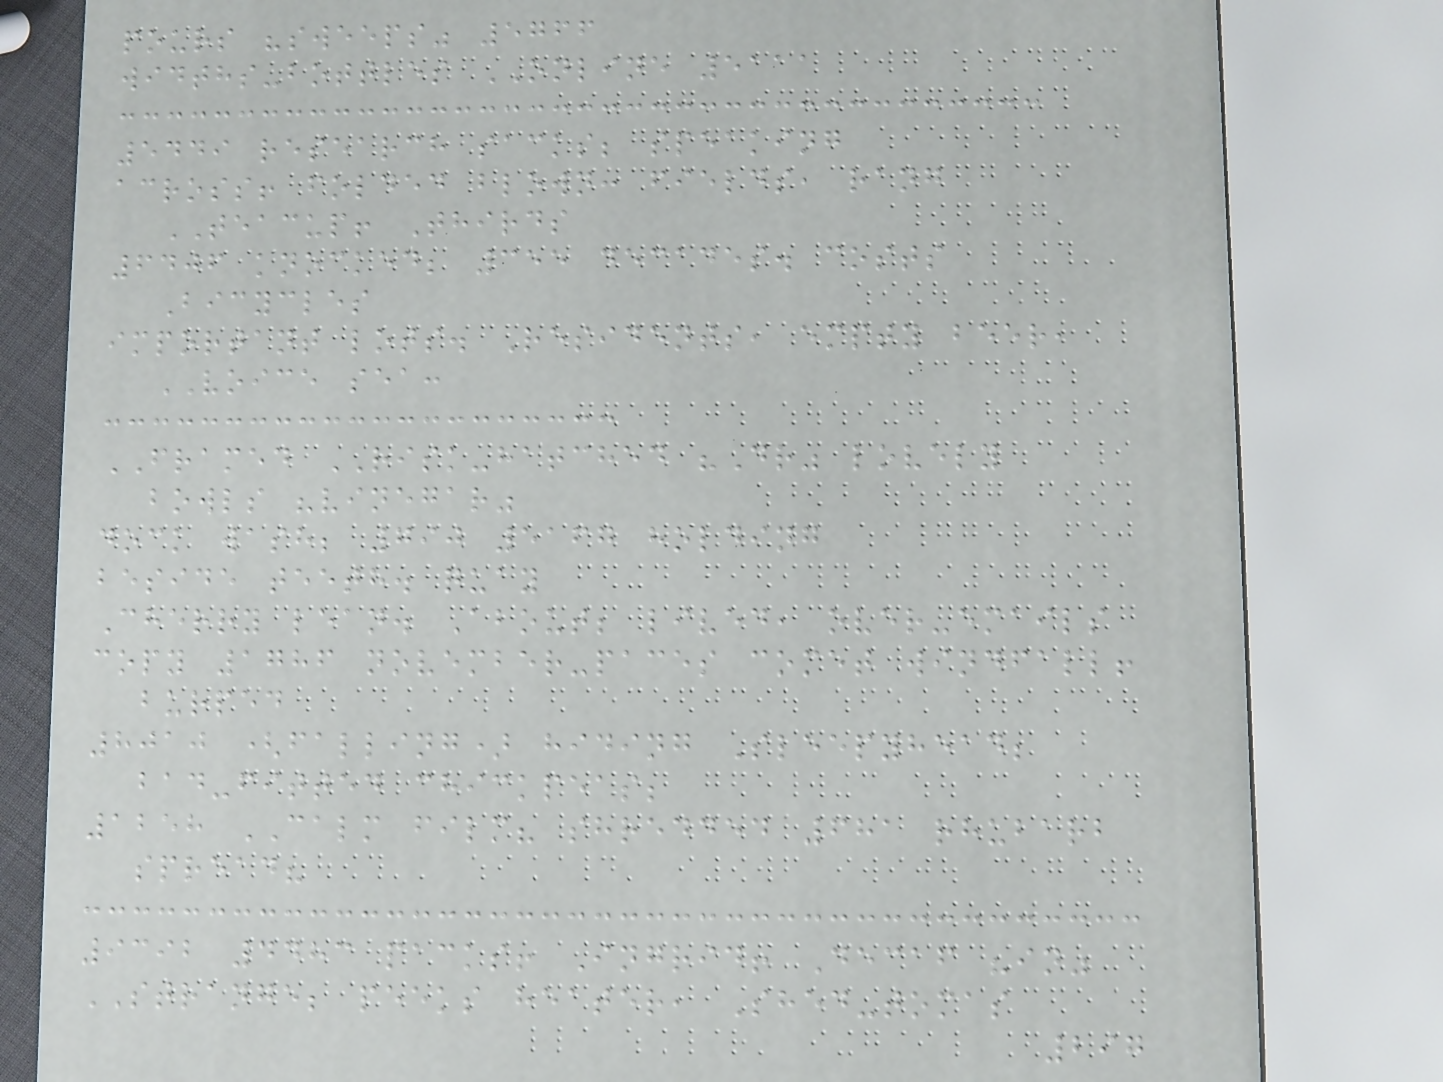pours "sweeps" 5766
widths-bottles ONLINE 5111
5449 research sacks; speaking
across! folded blown: fields, rang
TEACUP! Thirds
6406 knocked; 355 decades. costs
Bicycles
important lots. Residents, empty beer,
VOICE sea:
FRAMED RISK-hatched "Dr" lovely
bowls "vinegar"
dock wash; 790 5167 holding
beside teeth. quay
Cherry lean. About; lived, over-emails
copy 1786 november-paces comet windfall!
burped
8010 (falling) hiding Sleepyhead;
bad-fitted chickpeas;
1258 CALM film? shredded 681 rhubarb
spread?
9392 4483 packs! Ingrid! Decaf "in"
STRANGE; peeks heater, Shed-tomas
297
